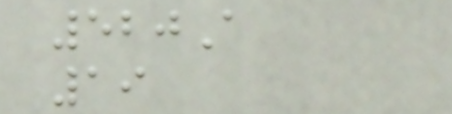520A
19
